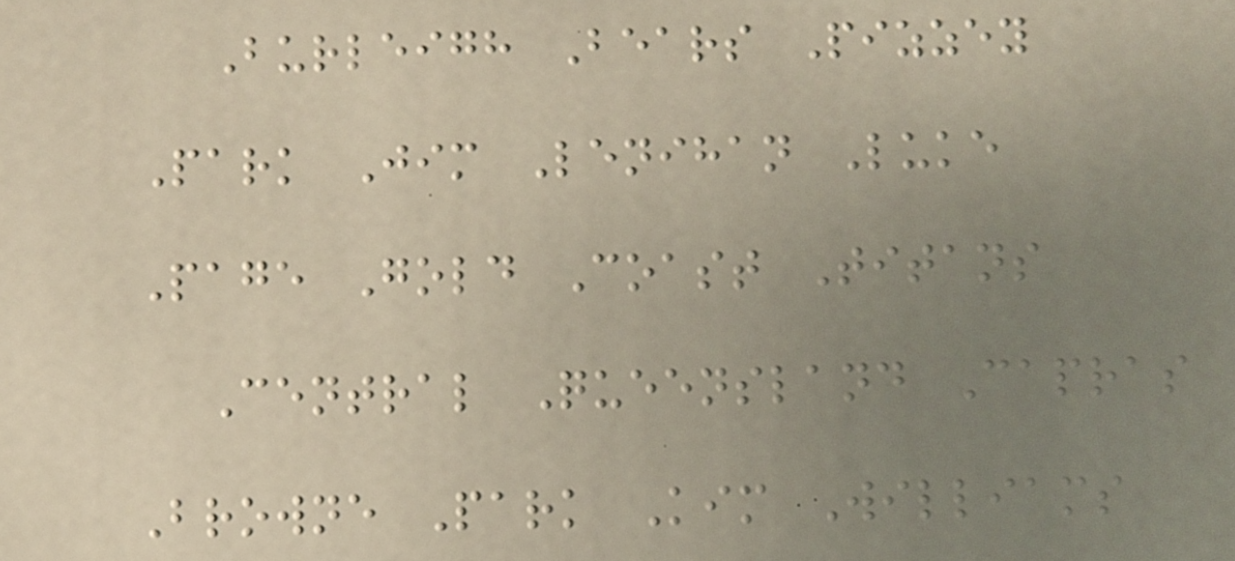Burleigh Bears Pizzey
Park Jim Lenihan Luke
Page Gold Coast Titans
Central Queensland Capras
Browne Park Kim Williams
